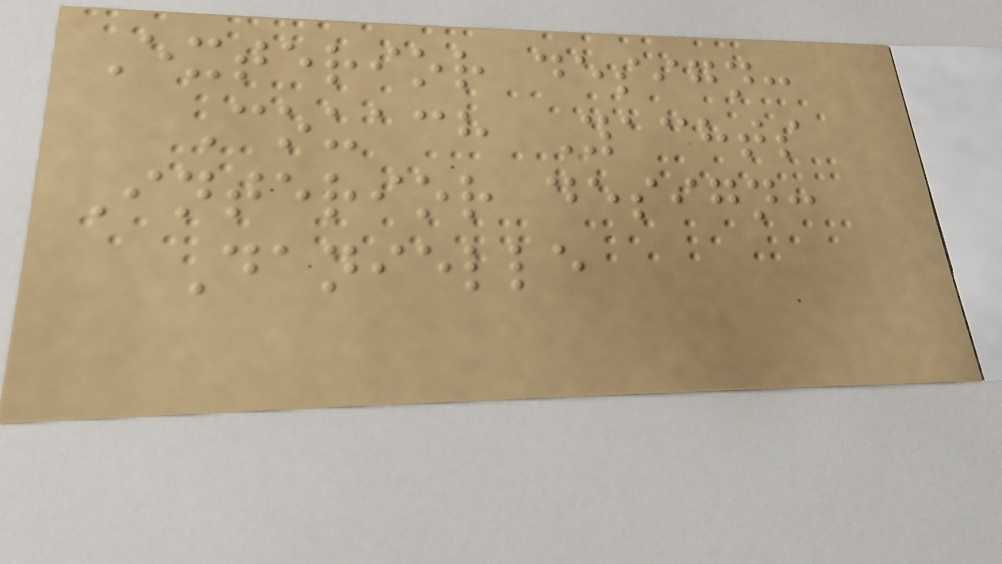Exterior design:
Couach Yachts
Interior design:
Danielle
